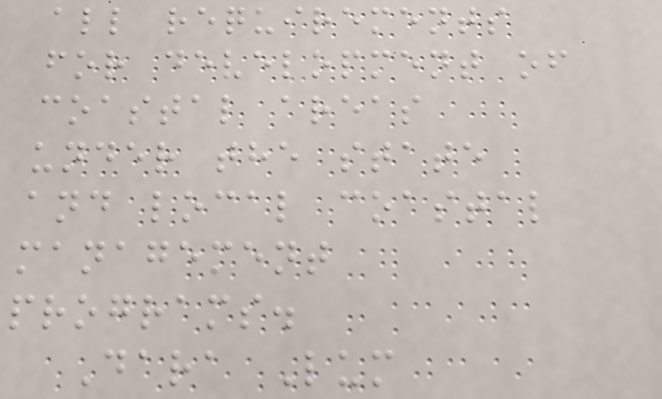all requirements
for development of
coastal areas
under the state
and local coastal
management
programs.
Dara Lum
